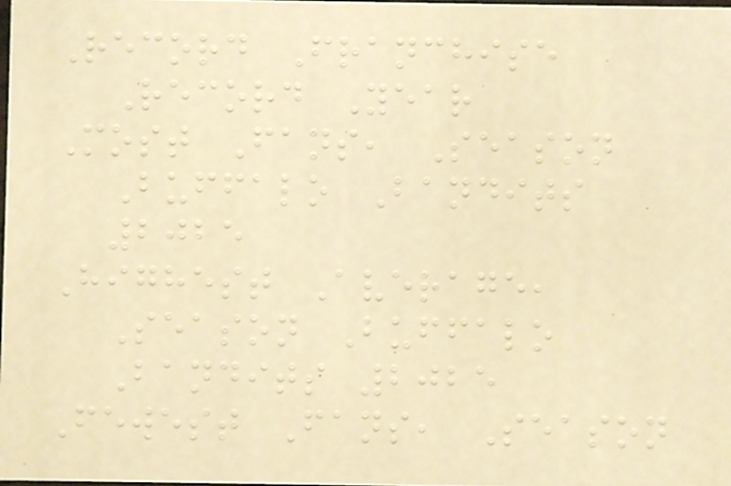Record Franchise
Record Year
Most Fans, Season
Buffalo Bandits
2025
Highest Average,
Season Buffalo
Bandits 2025
Fewest Fans, Season
